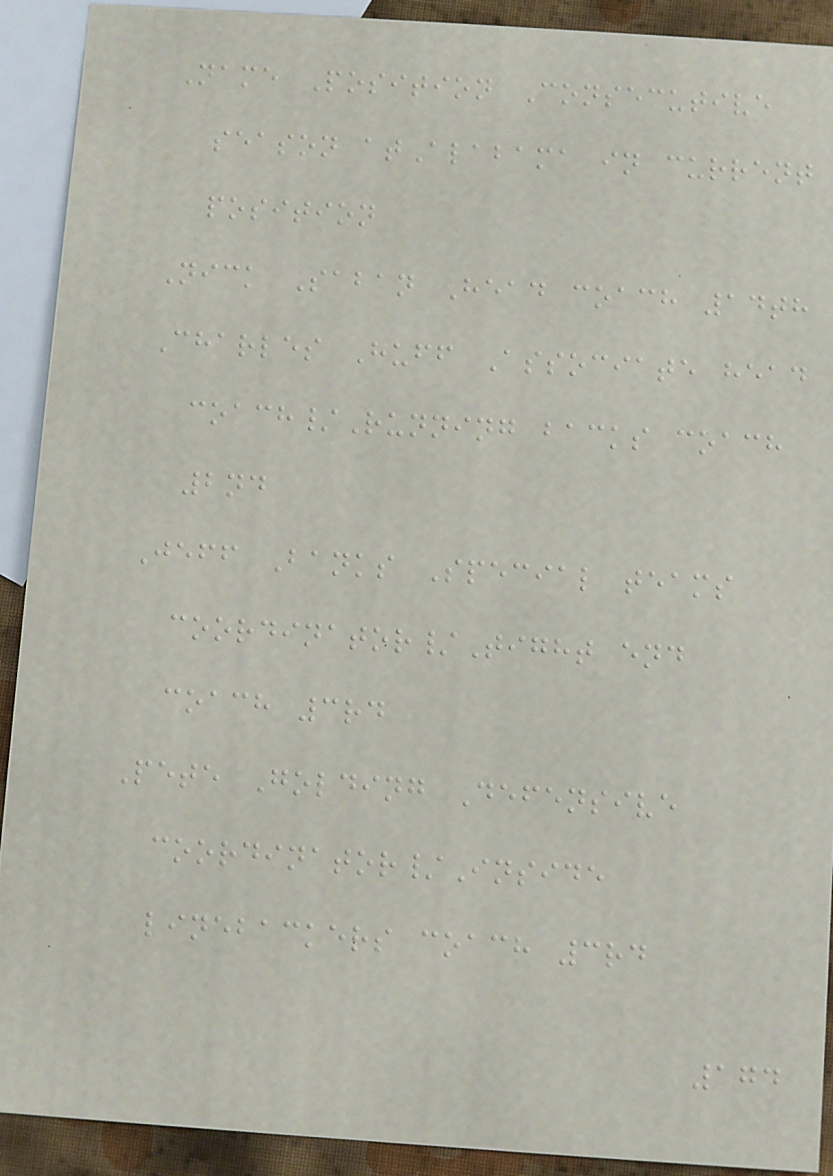Name Position Consecutive
season atAlabama in current
position
Nick Saban Head coach 14th
Charles Huff Associate head
coach/Running backs coach
2nd
Jeff Banks Special teams
coordinator/Tight end
coach 3rd
Pete Golding Defensive
coordinator/Inside
linebackers coach 3rd
174
